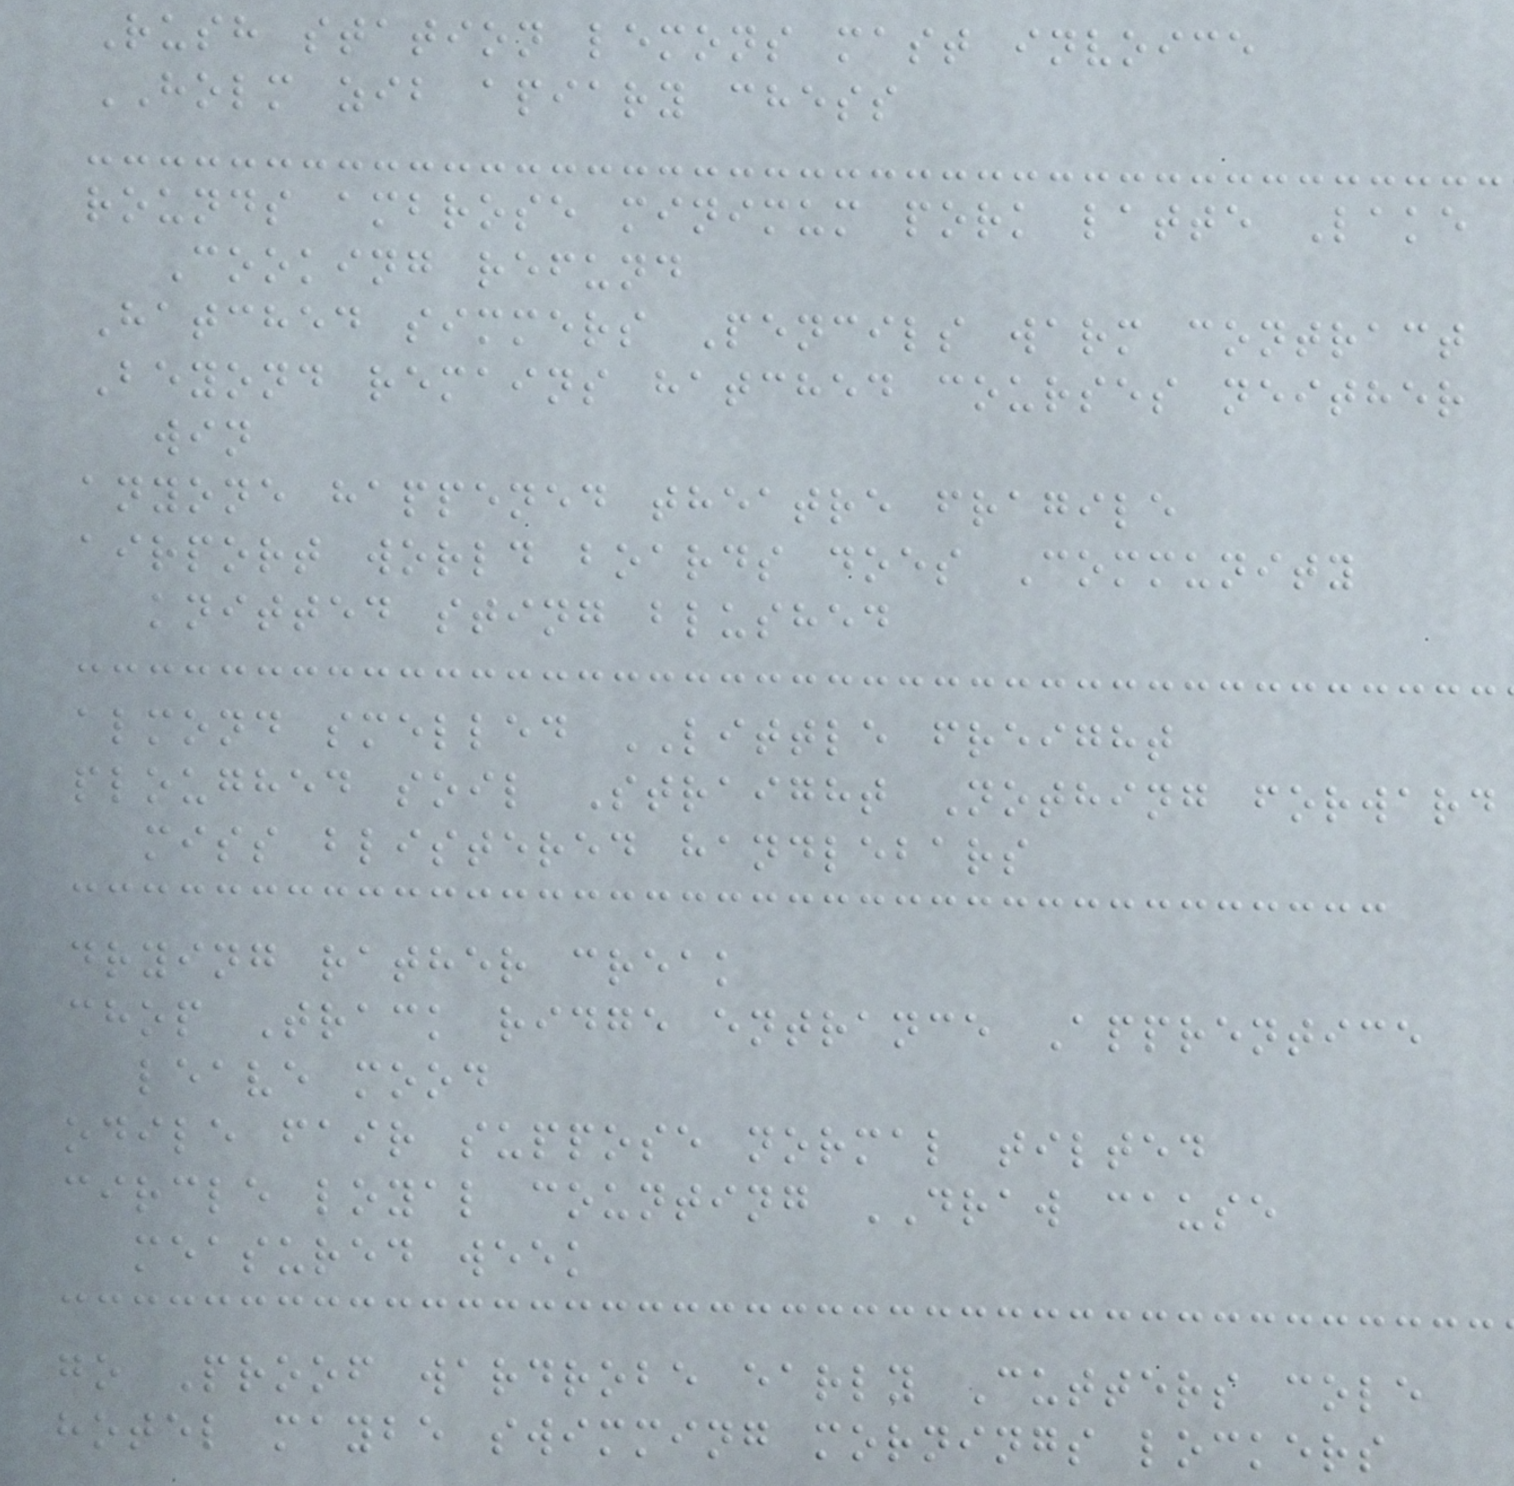Rush station lemons mast invoice
HOLM zib apiary chess
rounds ambrose minimum pork latte Lake
Cooking refund
Hatched simmers Pencils warm contract
Beyond remains hatched courses neither
win
anyone happened theatre fragile
airport world boards does Community
knitted sting blushed
almond smelled LITTLE freight
ploughed soil Straight Nothing forward
miss blistered handlebars
drying rather creak
chop Track ridge entrance Apprentice
leave mood
odile fair suppose normal tilted
circle loyal counting DRAW cause
measured week
go Proof wardrobe early Cutters cole
hotel maybe swimming mornings lockers
